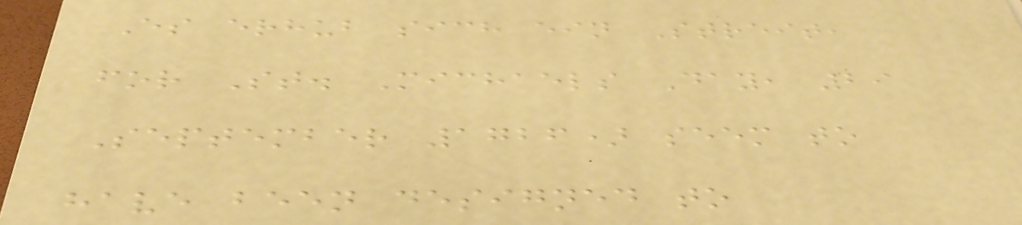Es erhub sich ein Streit,
for St. Michaels Day, 29
September 1726) seem to
have been designed to
